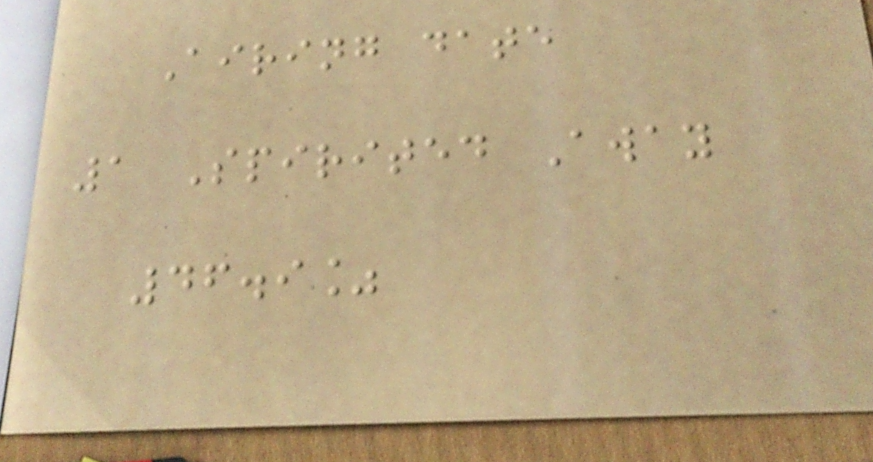Airing date
1 Spirited Away
46.9%
